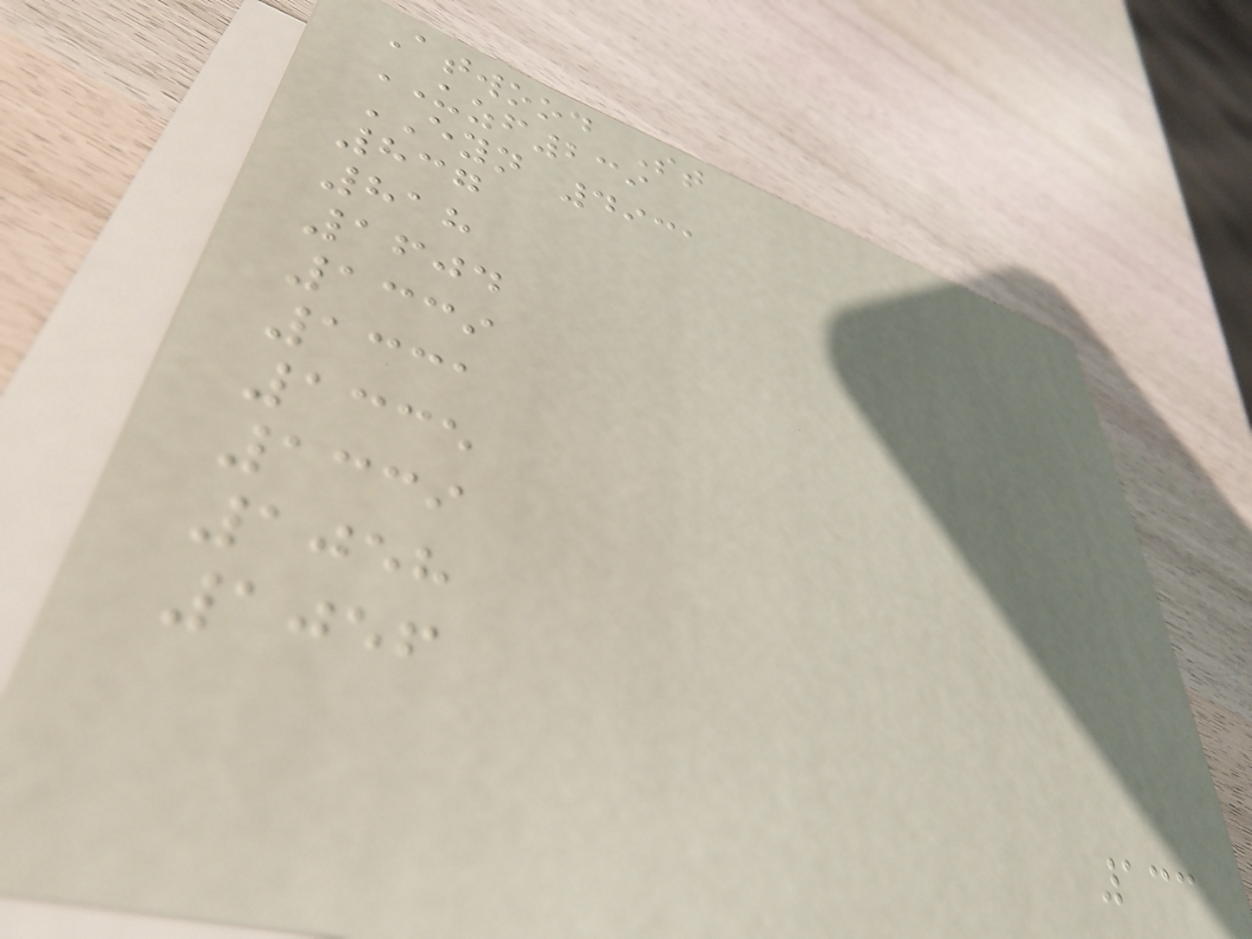Atwood St
UZF239
EYN 4931
837
818
1604
1339
1331
1335
1339
1058
1056
133
